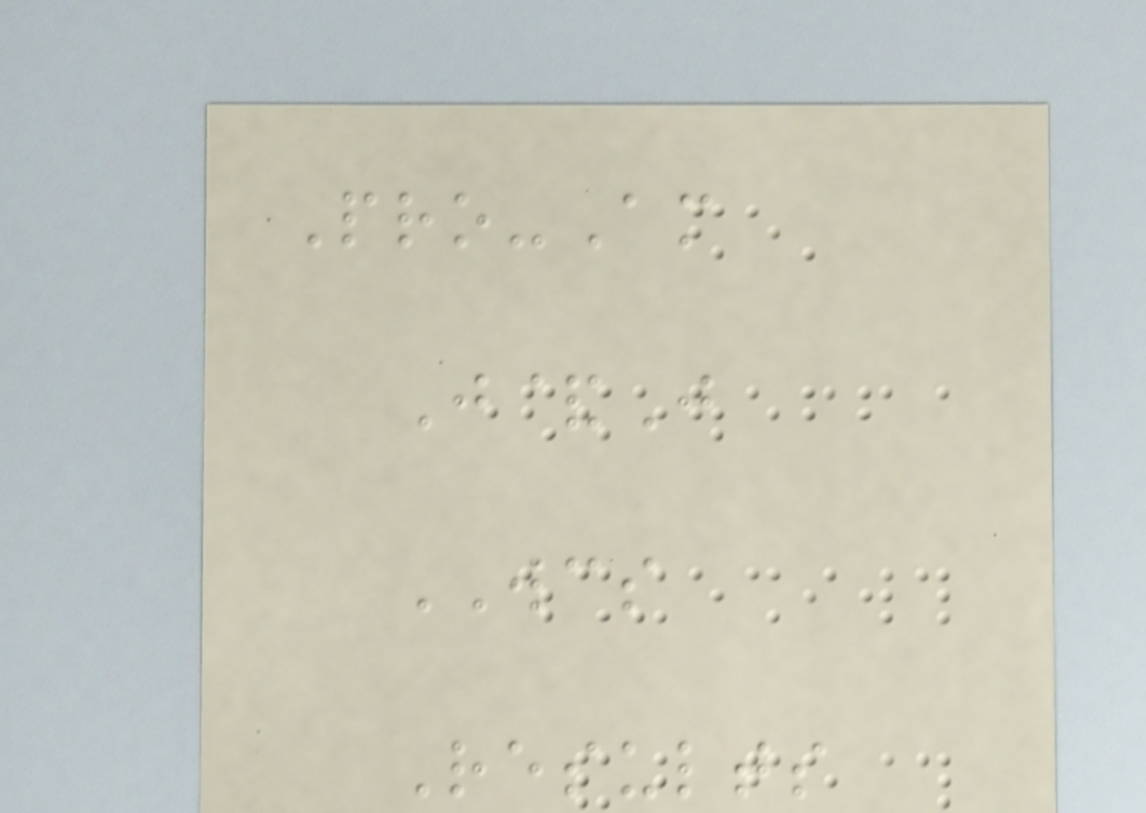Pro-Am
J&J
WCS
Results
